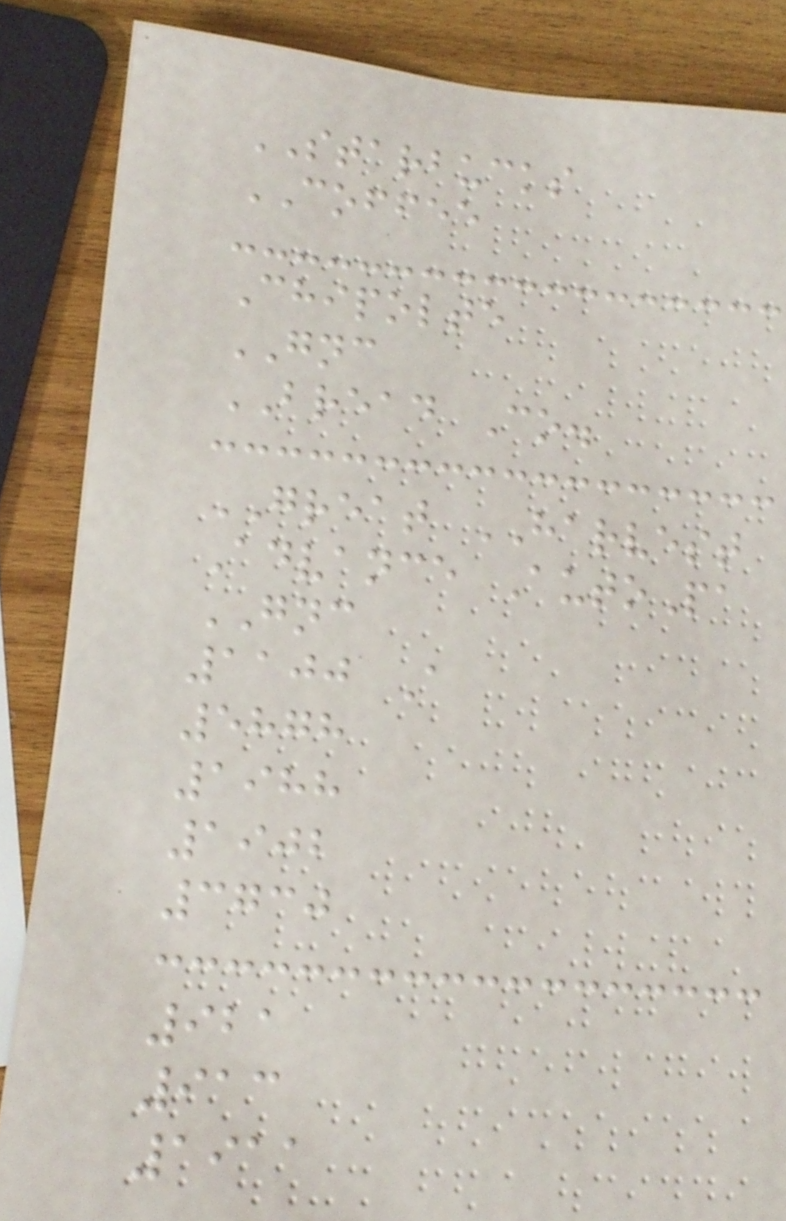STARBUCKS
COFFEE
Chipolte
GNC
BREAD Co.
GREAT HARVEST
Advance AutoPa
GNC
1100 A
5878
1988
1902
3730
921
913
1911
